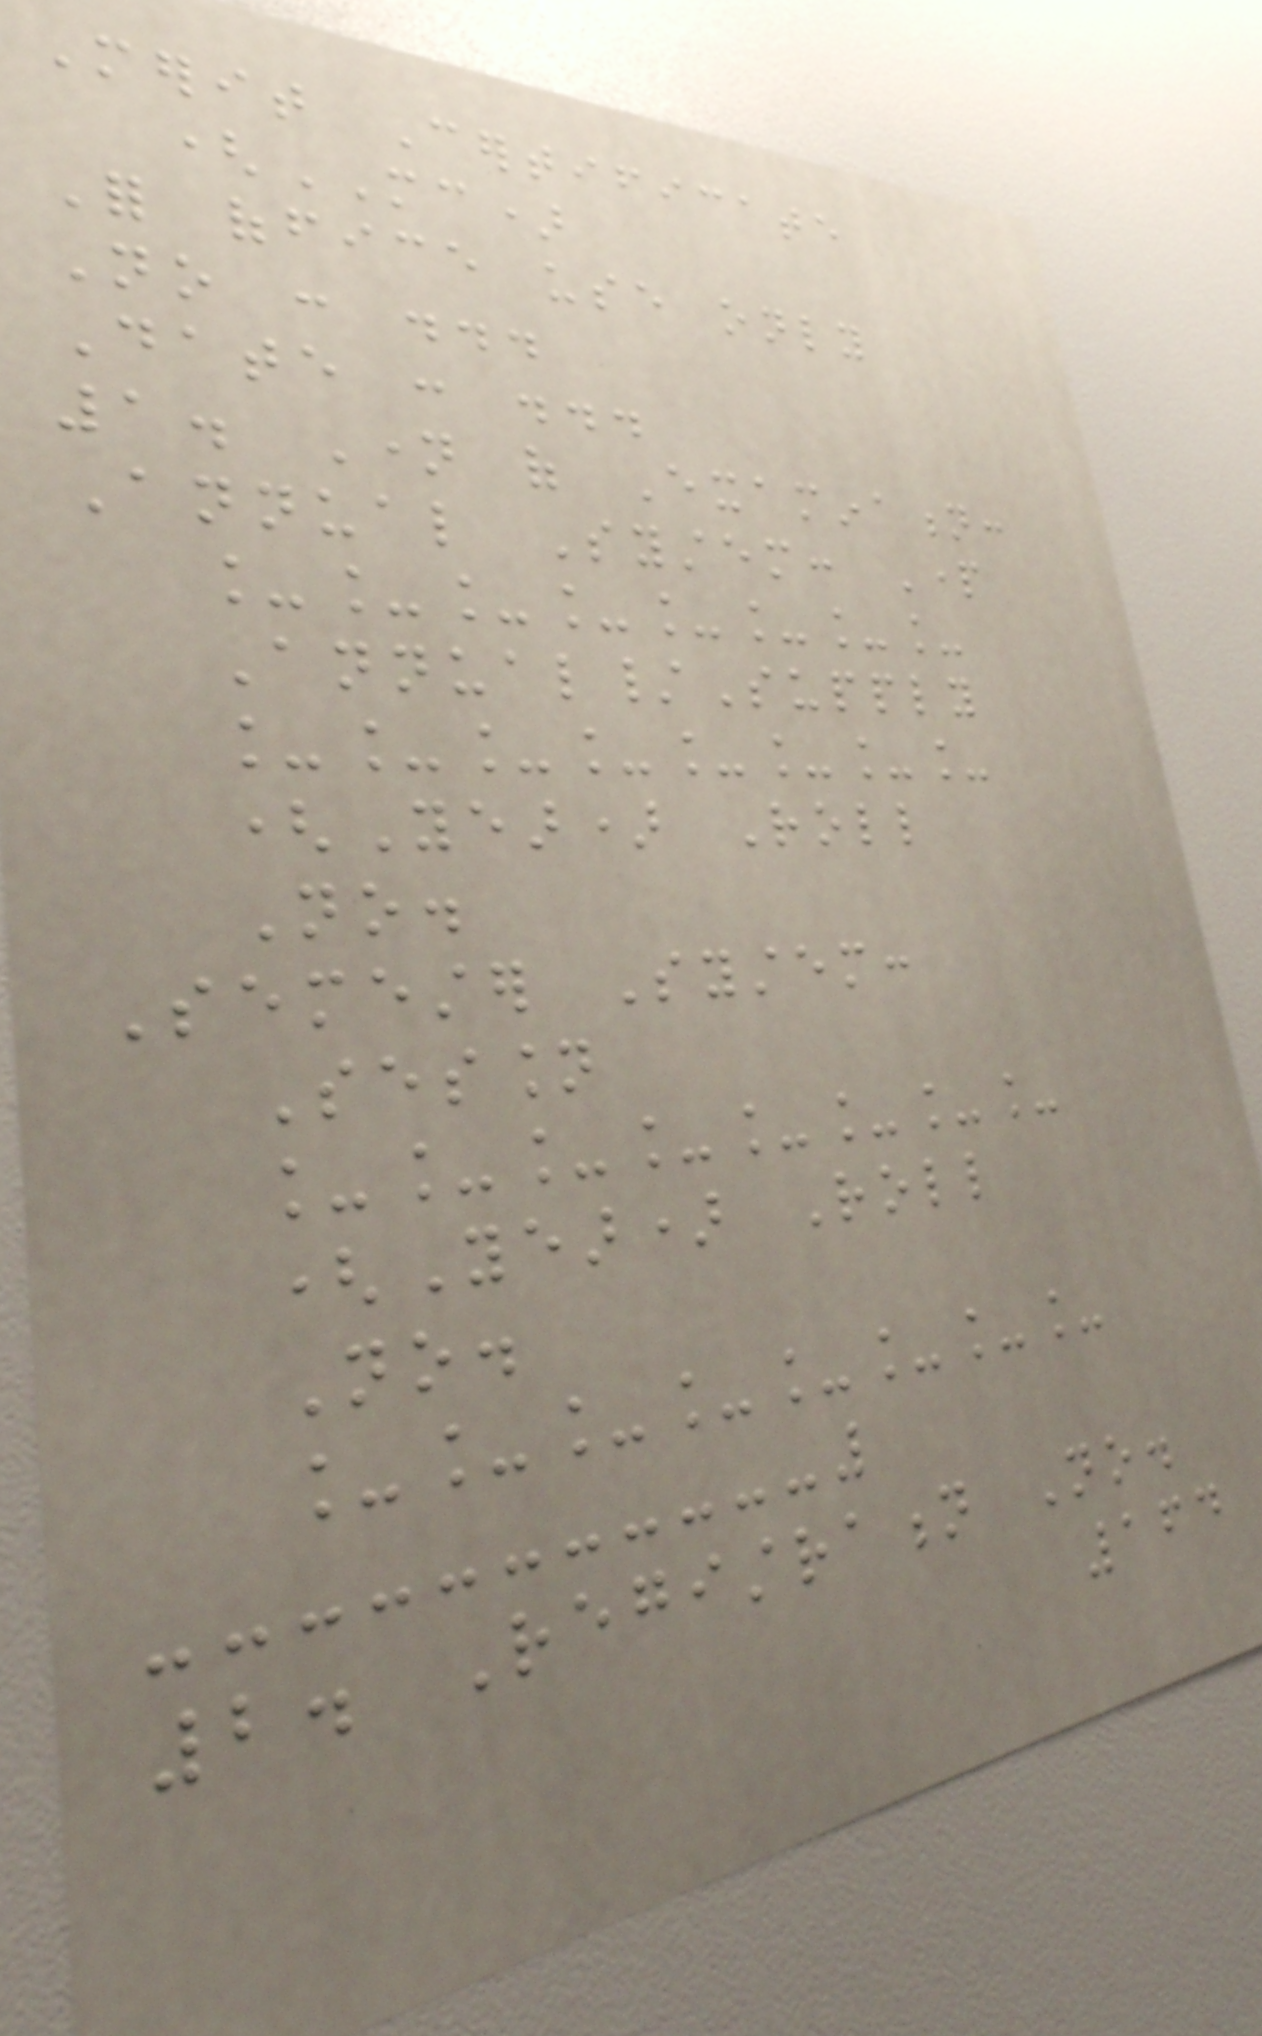Merit Certificate
(MC)
For office use only
No : ...
Date : ...
1. Name of Examination:
Annual System: Part
________
Annual/Supply
________
(Year) Roll
No.
Semester System:
Session
________
(Year) Roll
No.
________
2. Registration No.
164
